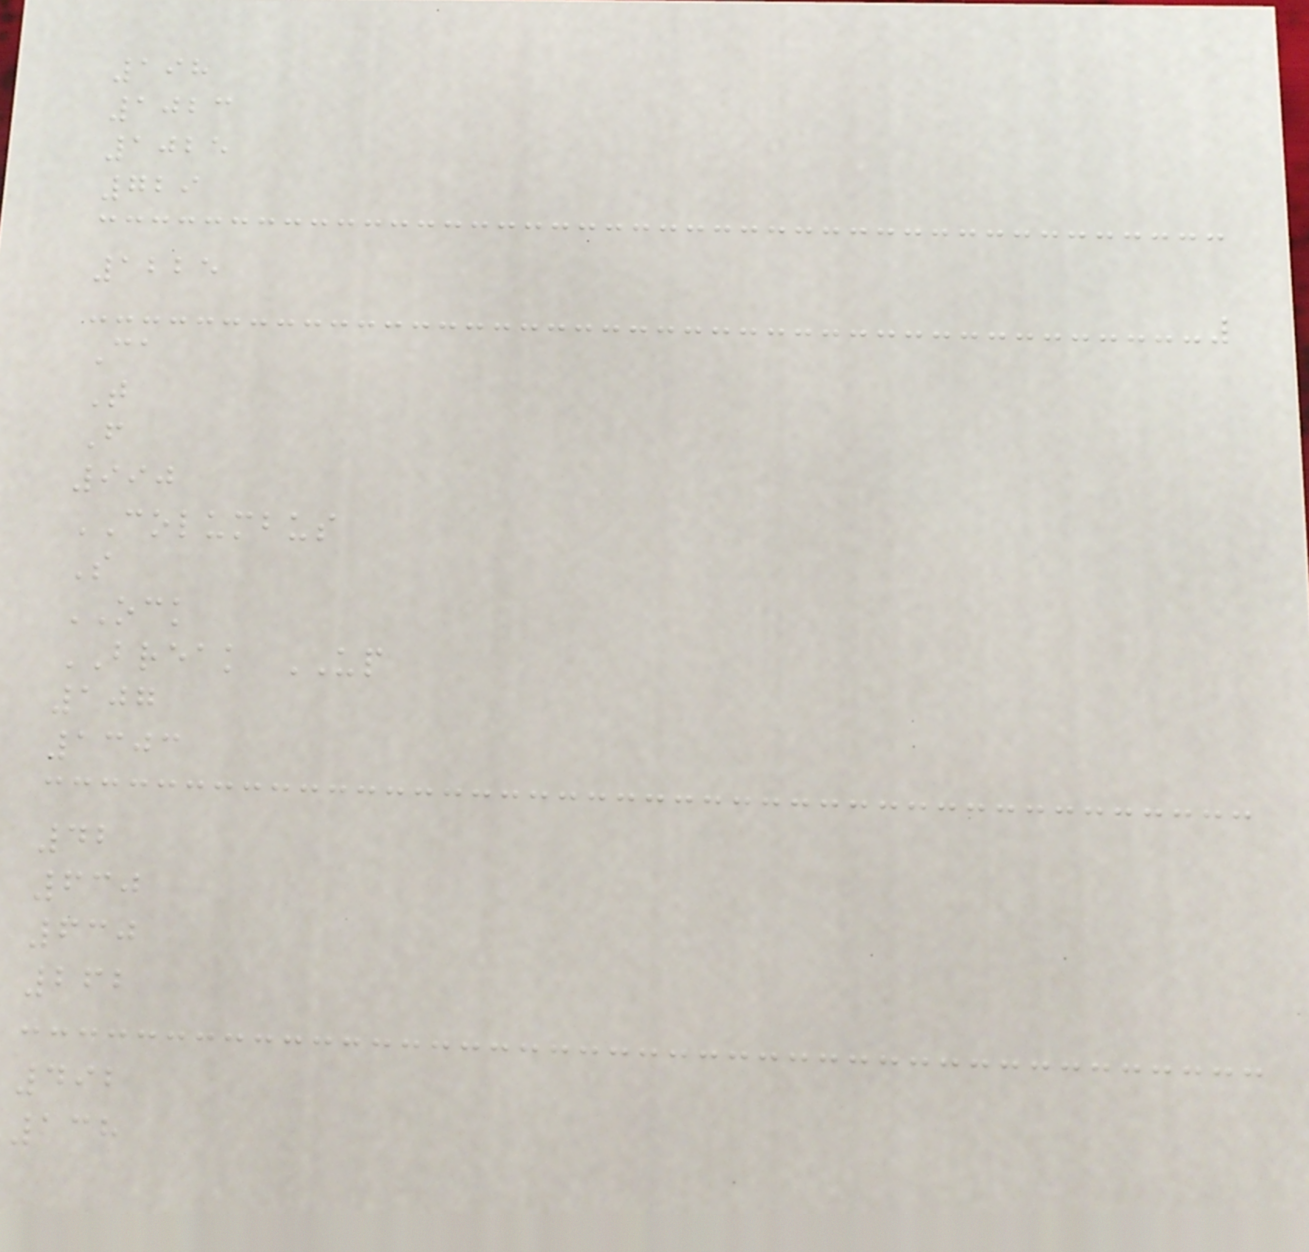198
1023
1025
729
1225
Ca
T
F
990
COLUMBUS
S
OCK
BREAK UP
107
1303
42
630
630
262
492
138
